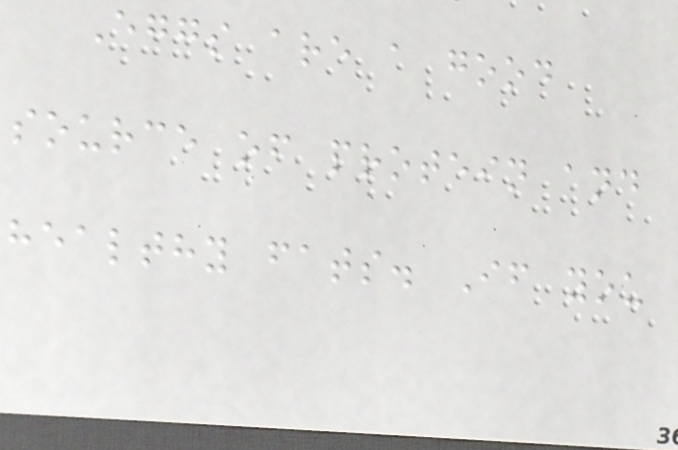Eggs are a good
source of protein and
healthy fats. If you
